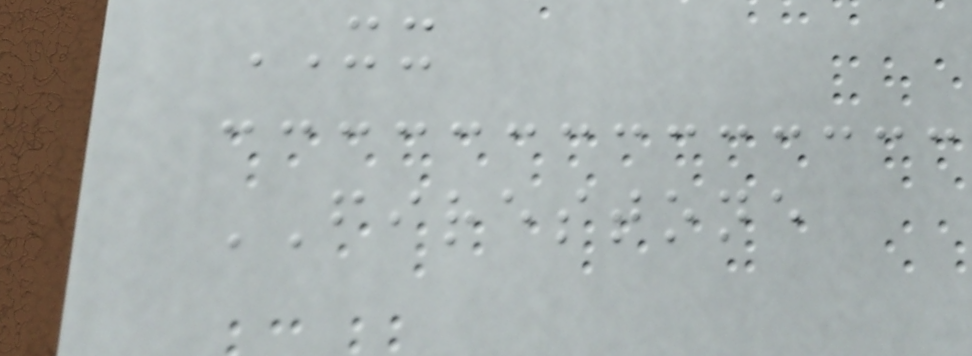XX
FIRESTONE
